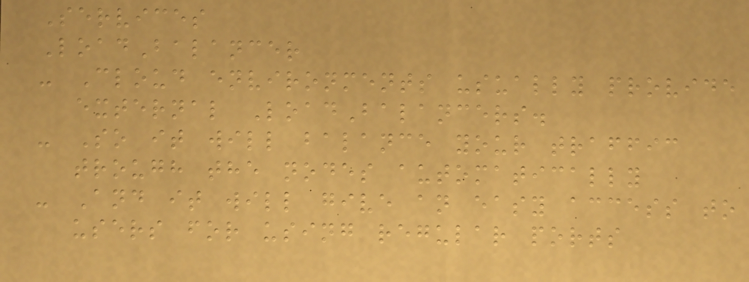Services
LoadBalancer
- Cloud environments usually provide
external LoadBalancers.
- So it will balance your traffic
trough the nodes automatically
- And it will give an easy access to
users for using regular ports
